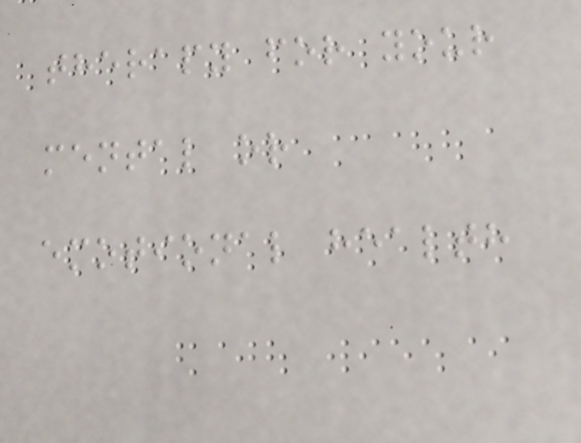therapy for your
mental or
emotional health
